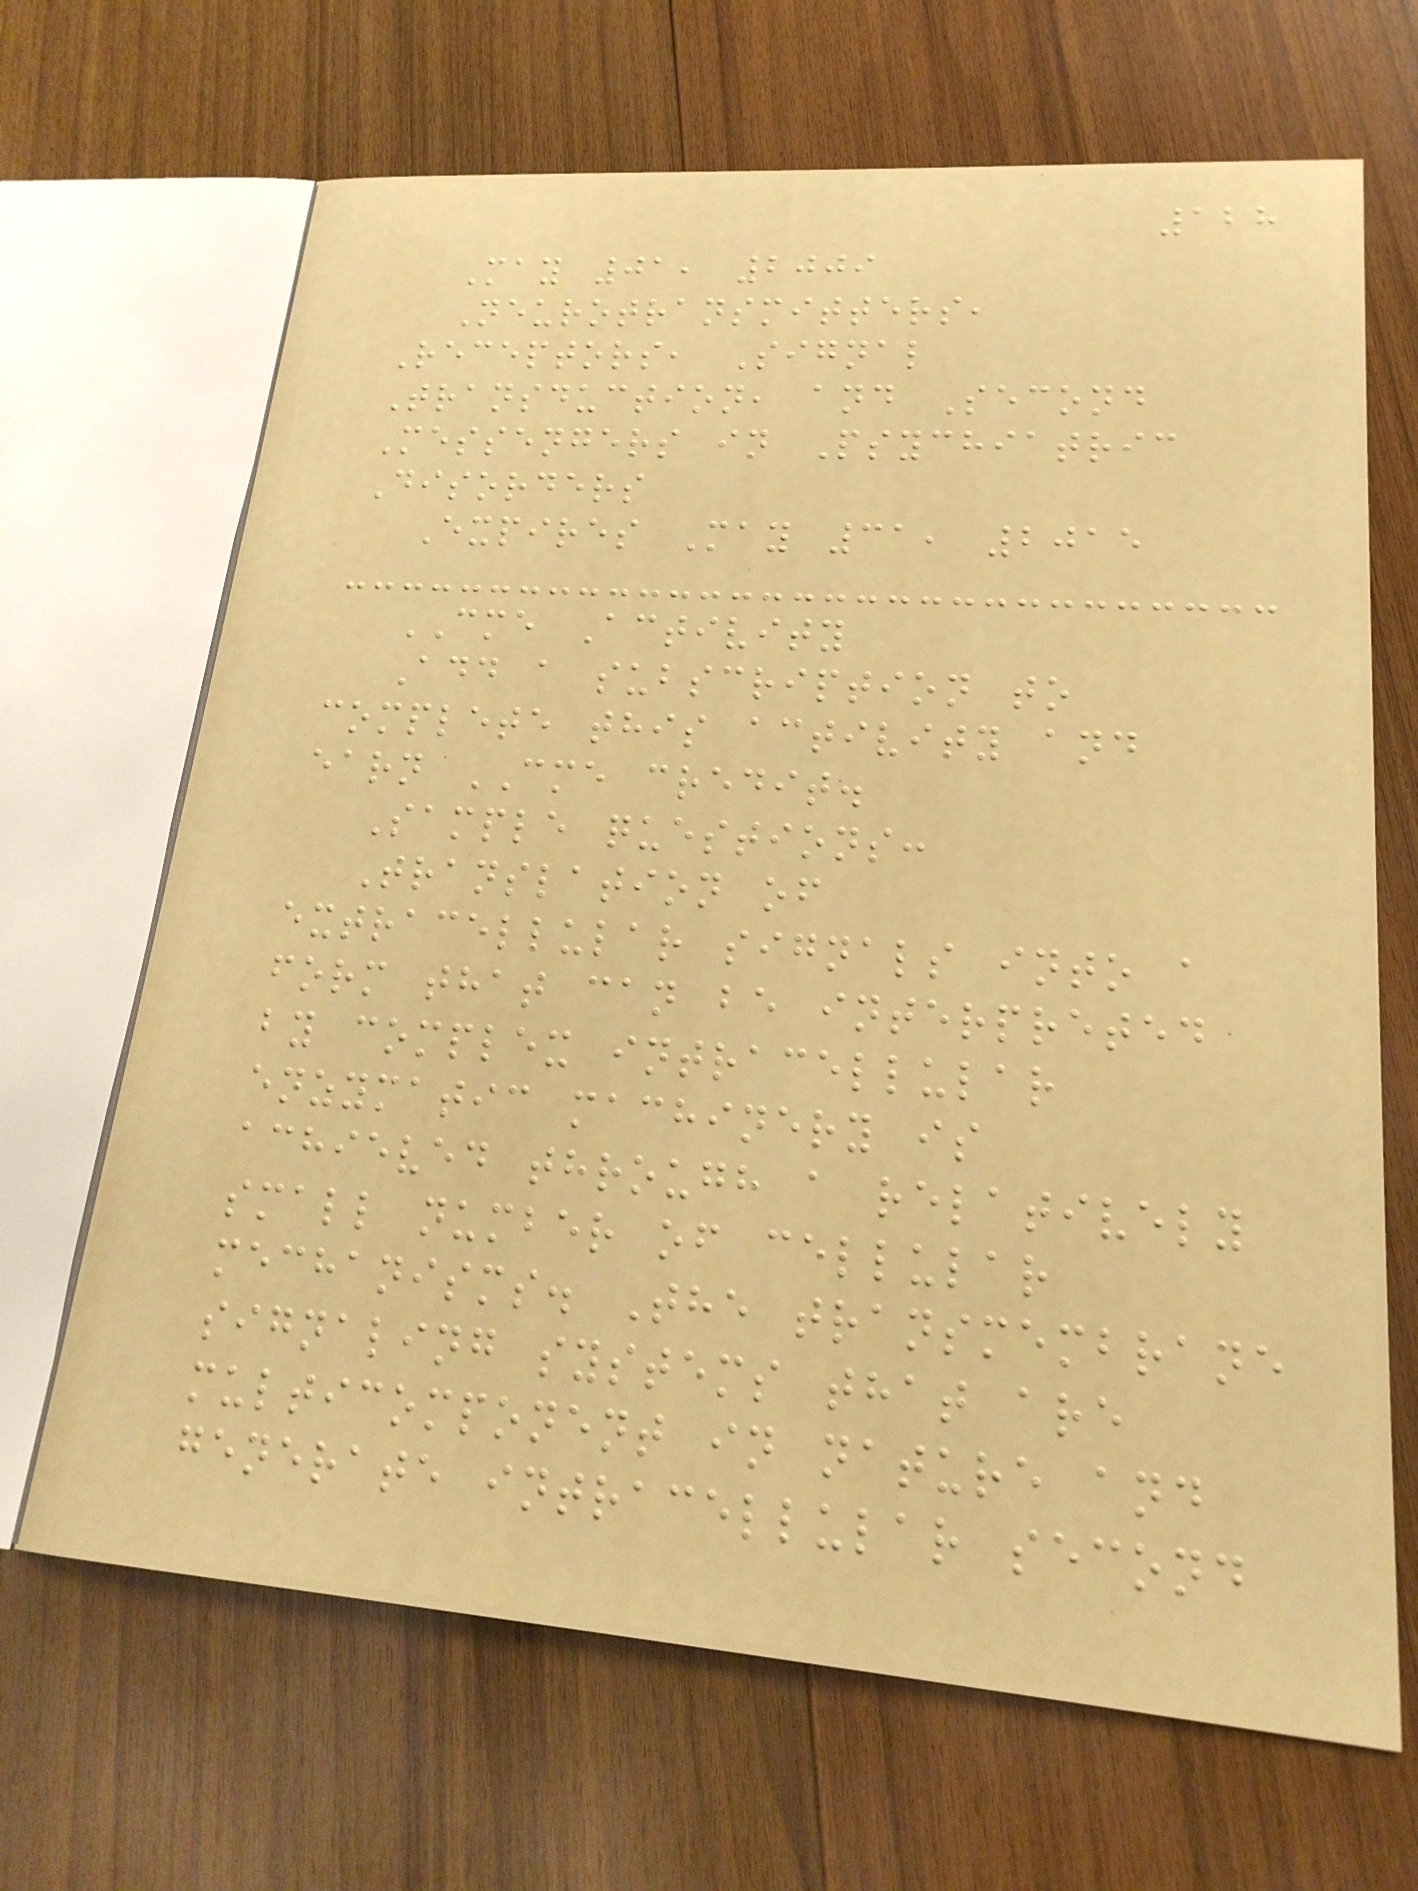128
May 01, 2009
Neurotransmitters,
Receptors, Signal
Transduction, and Second
Messengers in Psychiatric
Disorders
Expires May 31, 2015
CME Activity
Add a subscription to
complete this activity and
earn CME credit.
Sample questions:
Translation of
extracellular signals into a
form that can be interpreted
by complex intracellular
enzymatic machinery is
achieved through a relatively
small number of cellular
mechanisms. The transmembrane
signaling systems that are
multicomponent in nature and
generate intracellular second
